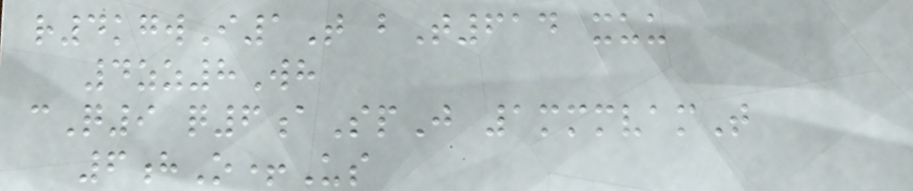r4kgwI1T bT614 xuu
4zz8Wh
cQ9 q6aSpJ 1mmmvamT
6hO+Us
